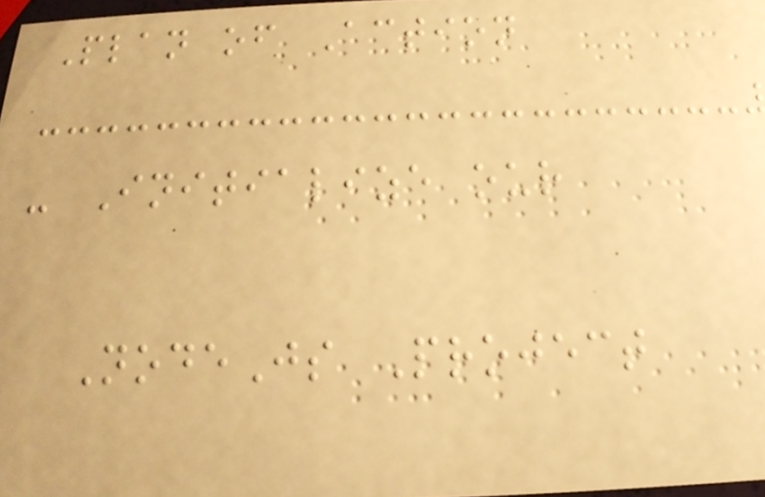Plan of Action
- Initialize our
NodeJs Project
